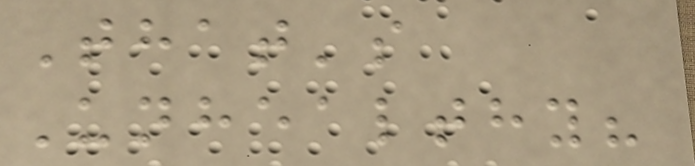That's
Unhealthy?
